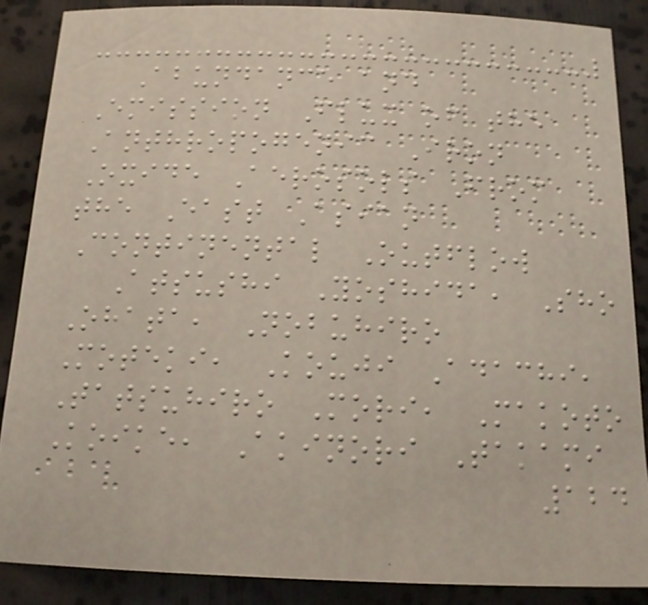Abundance and
Emission Flux of the
Anthropogenic Iron
Oxide Aerosols From
the East Asian
Continental Outflow
Atsushi Yoshida, Sho
Ohata, Nobuhiro
Moteki, Kouji Adachi,
Tatsuhiro Mori, Makoto
Koike, Akinori Takami
124
